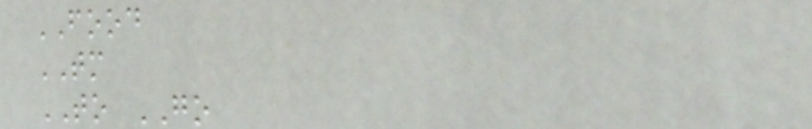FOOD
TM
TO GO
